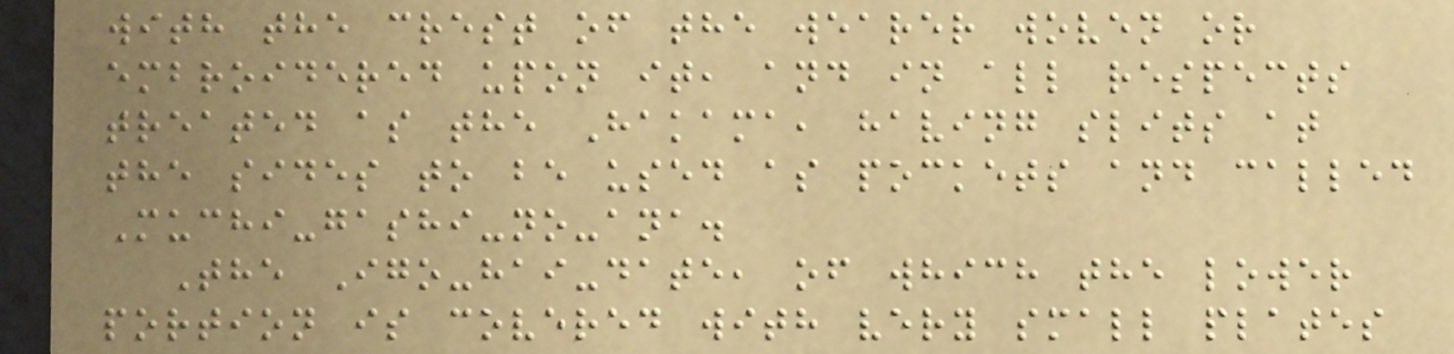with the crest of the wearer woven or
embroidered upon it, and in all respects
treated as the Hakama, having slits at
the sides to be used as pockets and called
Muchi-gashi-no-ana.
The Igo-hai-date, of which the lower
portion is covered with very small plates
